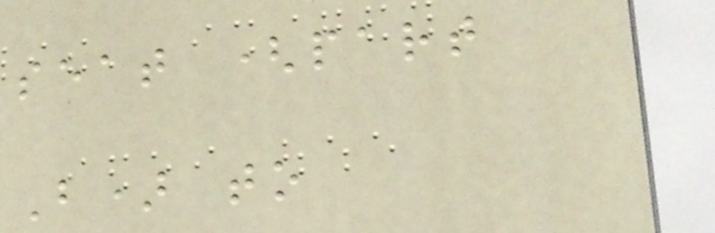seat (part
B) to
